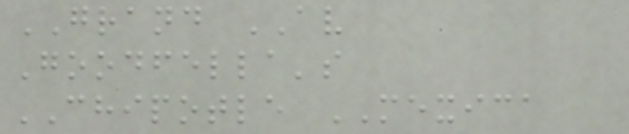GRAND AV
Goodfella's
CHIPOTLE MEXICA
